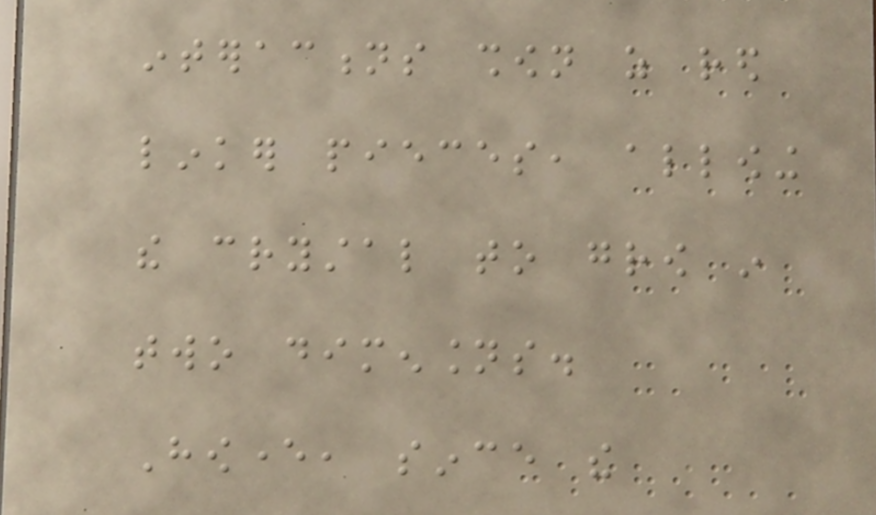interactions shown as red
linker pieces, allowing
the crystal to grow in
two dimensions.
However, since the
